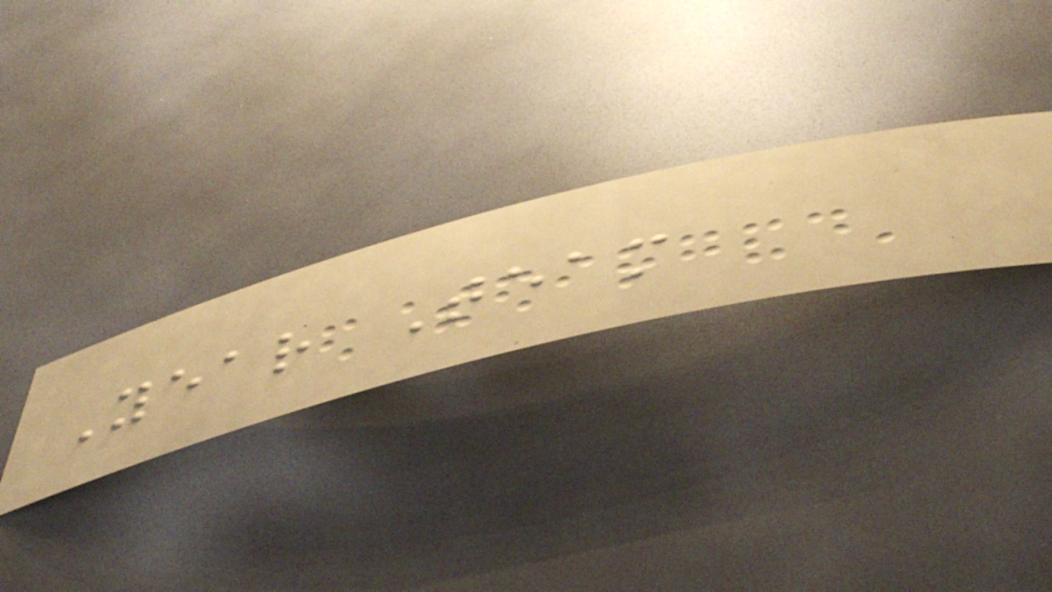Year Team
